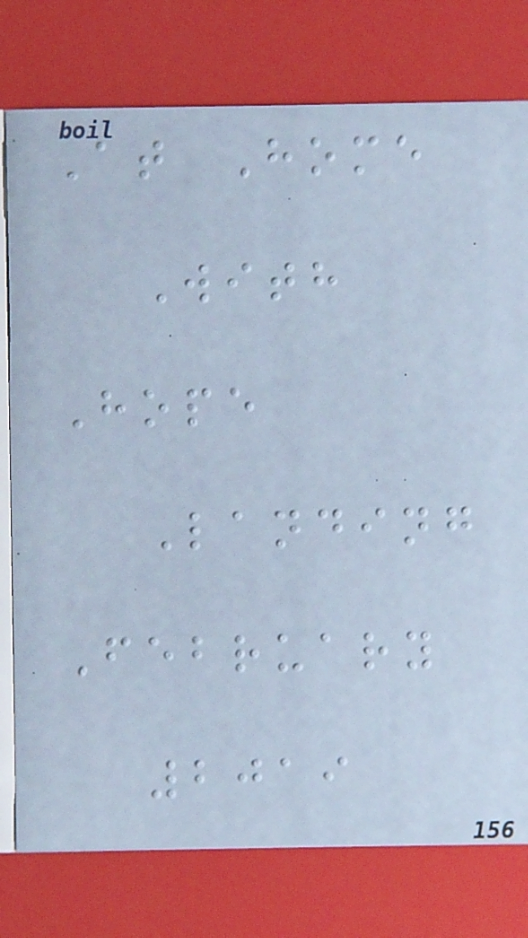At Home
With
Hope
Landing
February
2019
